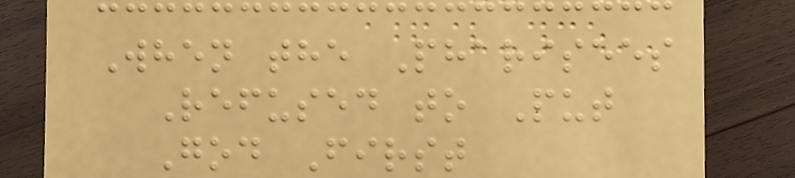When the Pharisees
Refused to Put
God First
